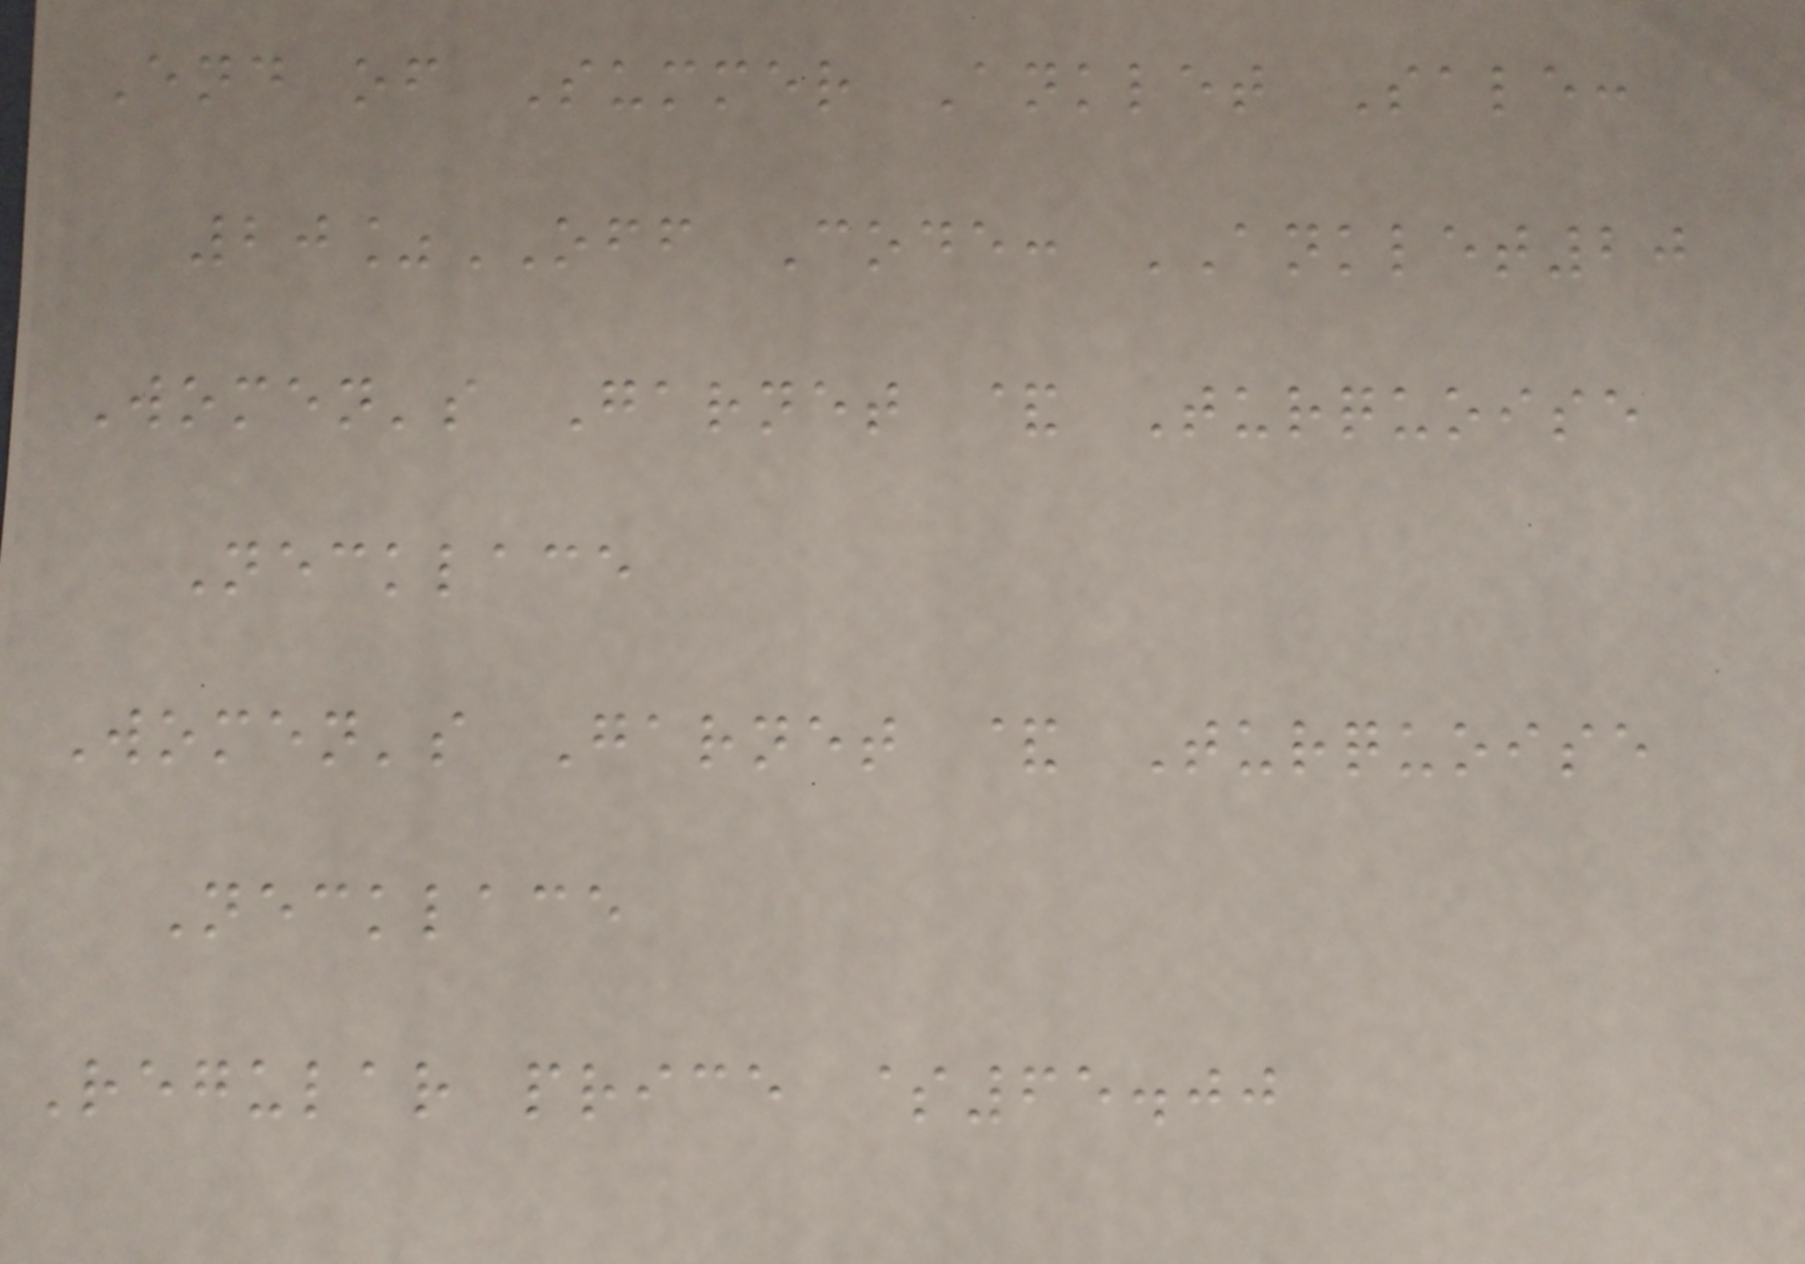End of Summer Anklet Sale:
20%OFF Code: ANKLET20
Women's Garnet & Turquoise
Necklace
Women's Garnet & Turquoise
Necklace
Regular price $65.00
